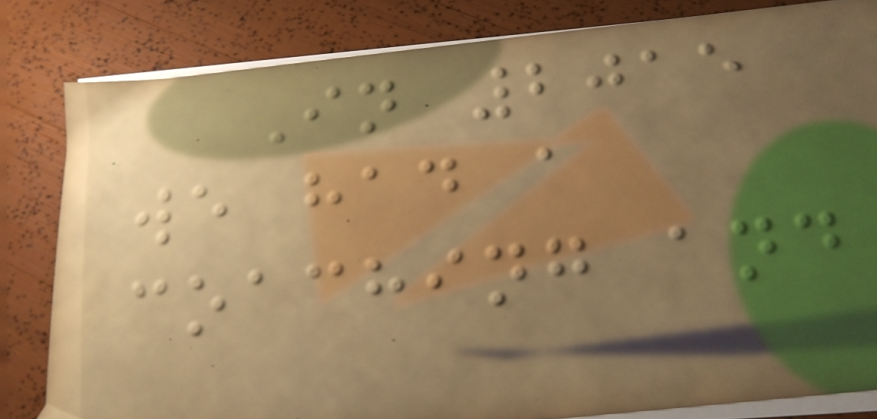In 2015
we had a
coaching and
